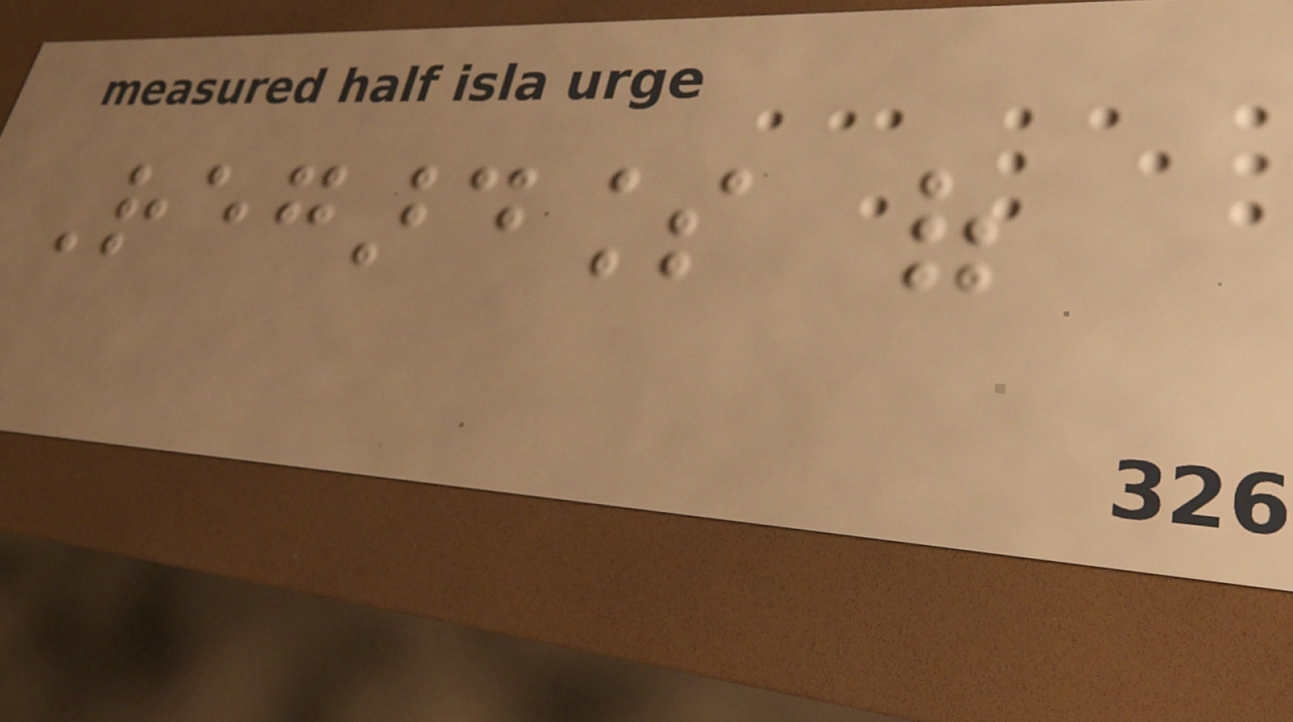Regardless of
